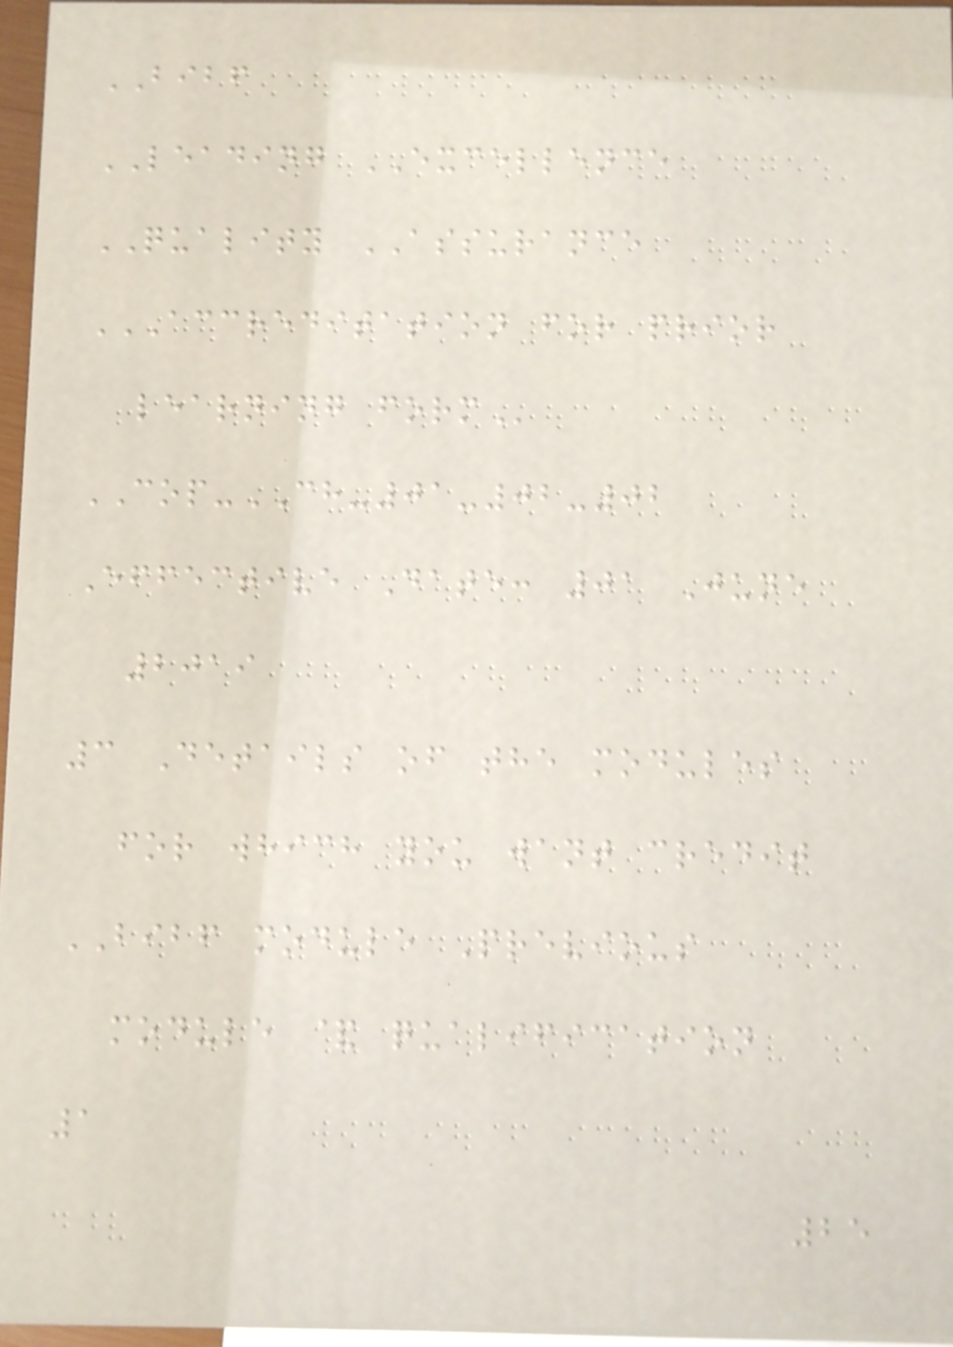BIBF
LEADING EXCELLENCE
QUALITY ASSURANCE
ACCREDITATION FOR PRIOR
LEARNING FORM
COP-CH-01-02-02
Effective Date: 01 June
2019
3 Details of the modules
for which you want credit
BIBF module Previous
module & qualification
1
25
